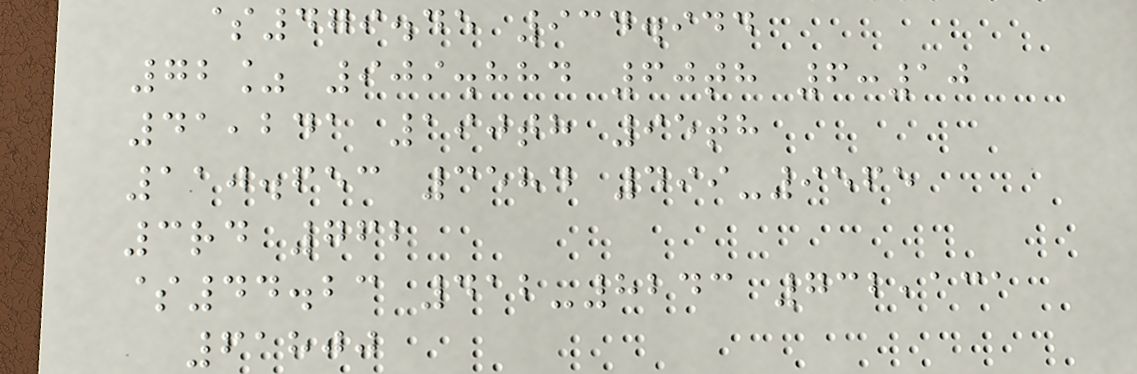$479.45 934.944
72% 909.884 60th 6:10
41,241 190th 95th
110.653 3584 499-9565
3rd 762
$44.23 412-8243 732,131
61800
